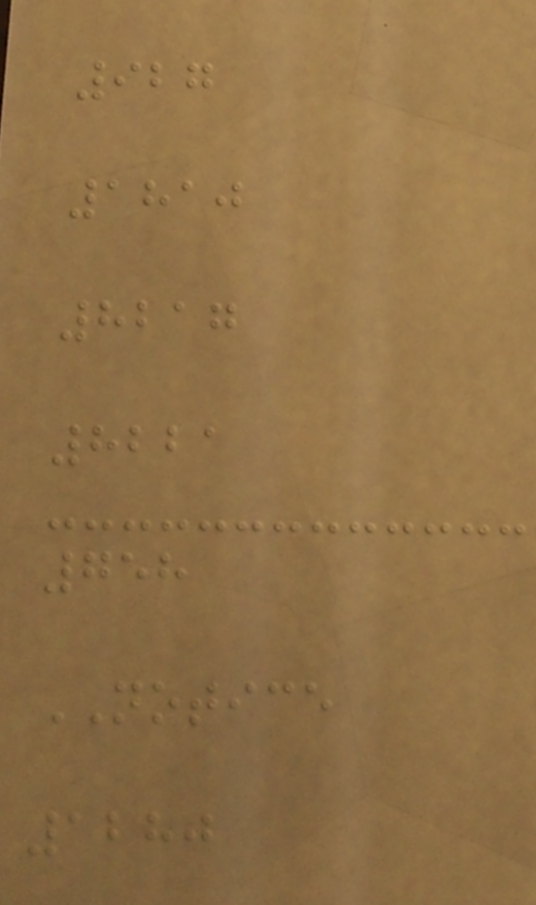927
1810
8217
8221
758
NOTICE
1280
